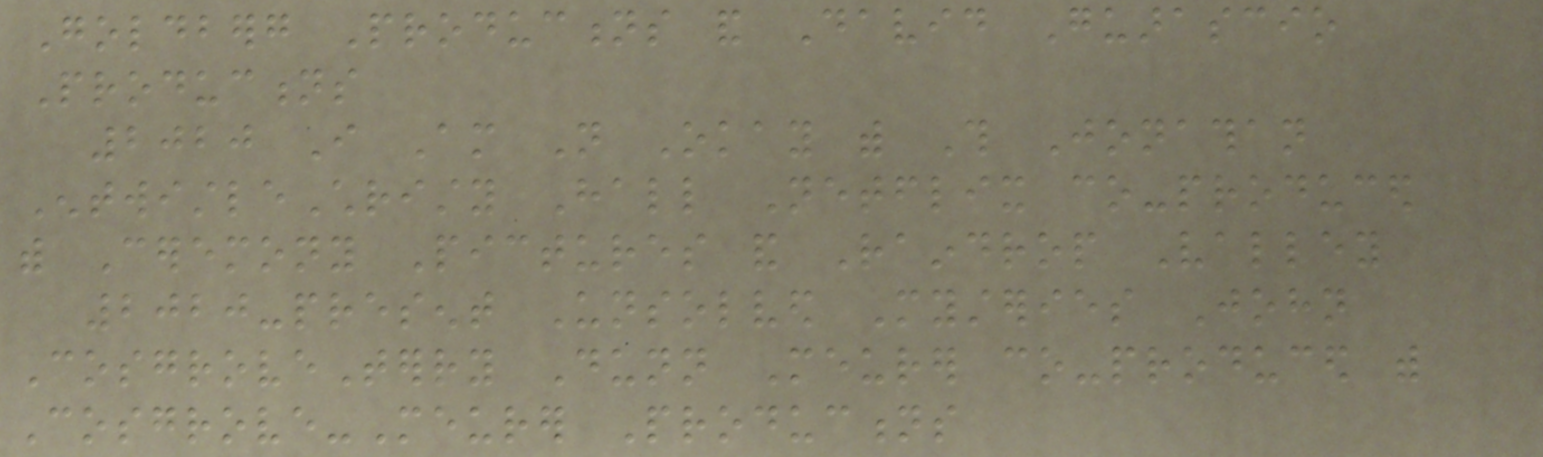Goldberg Productions and David Guarascio
Productions
2020 I Am Not Okay with This Jonathan
EntwistleChristy Hall Netflix co-produced
with Ceremony Pictures and Raindrop Valley
2020-present Unsolved Mysteries John
CosgroveTerry Dunn Meurer co-produced with
Cosgrove-Meurer Productions
